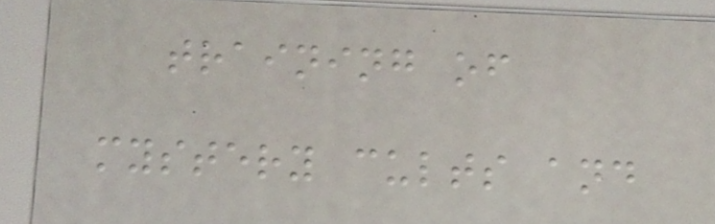training of
mystery cults and
